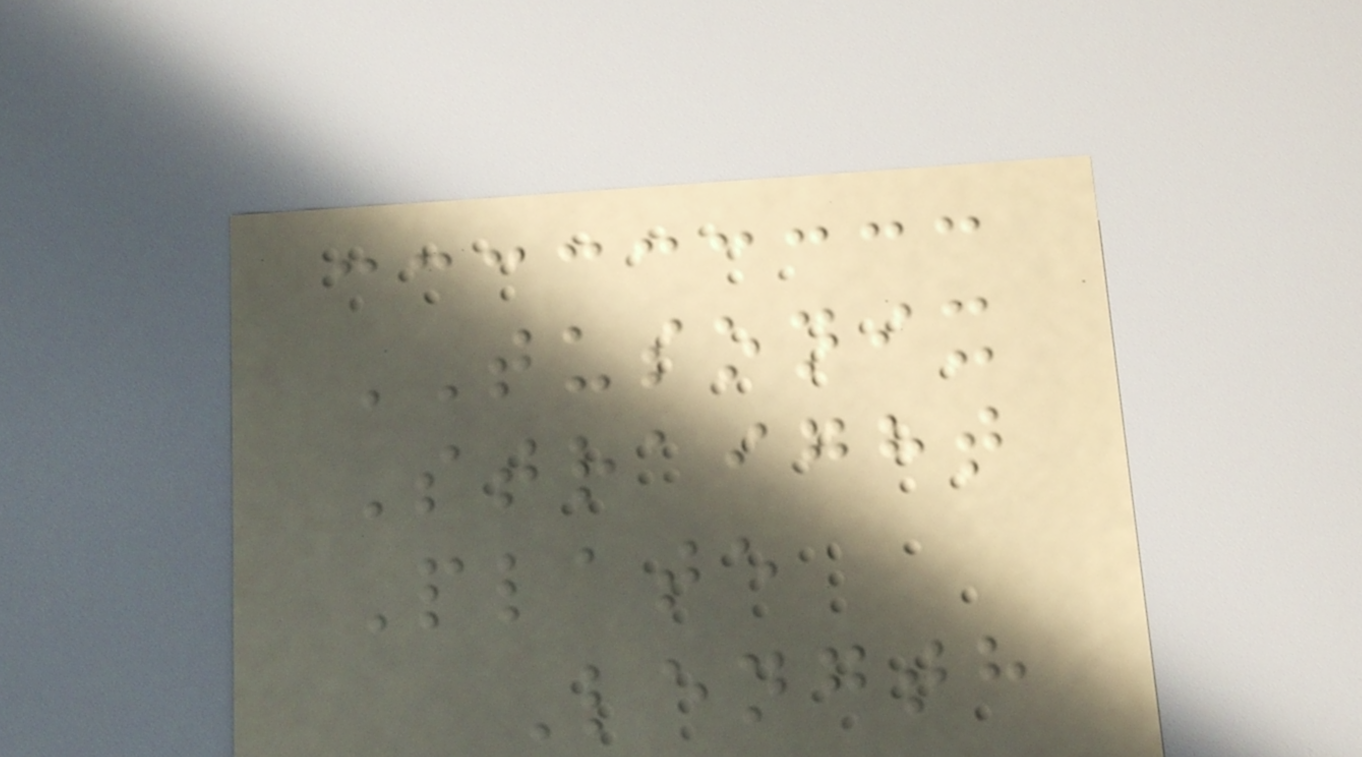TUSONIX
Straight
Plate
Length
